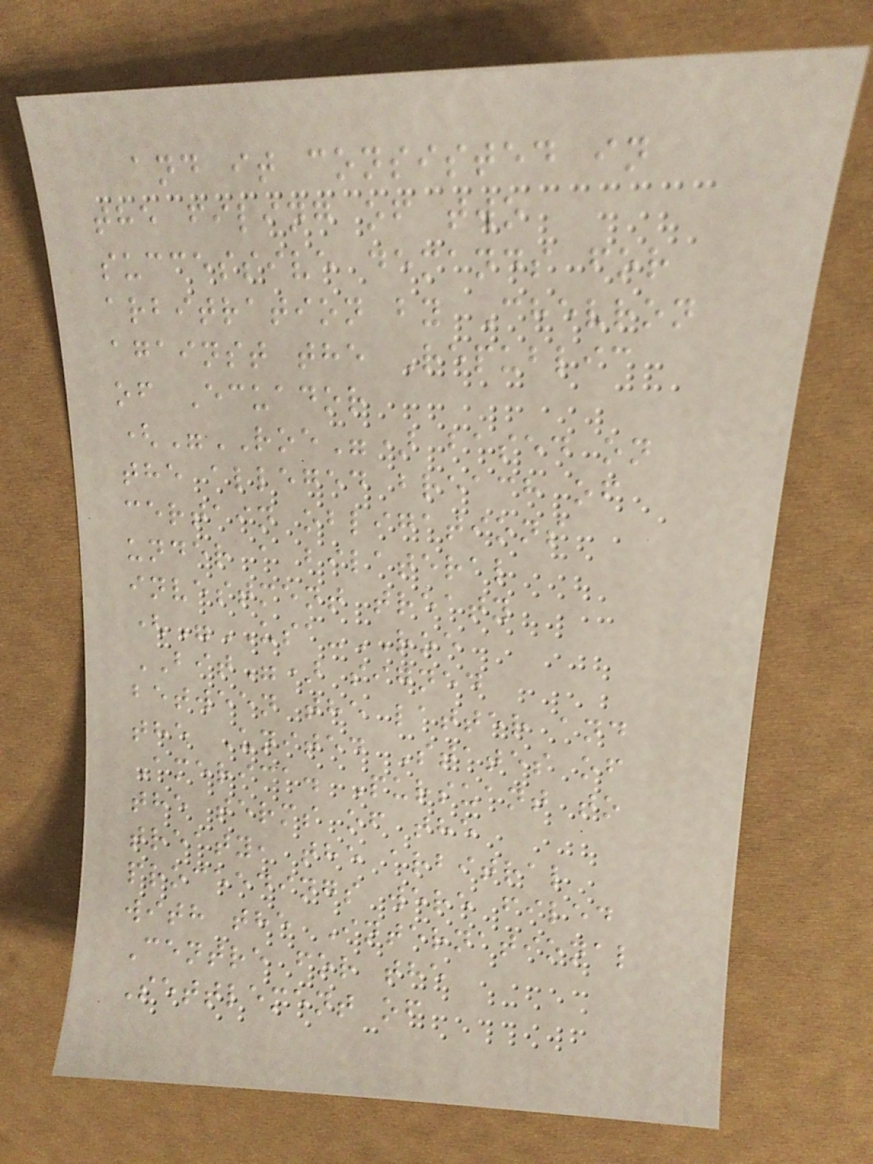and it consisted in
the filing of two
successive demands for
arbitration by Chevron
against the Republic
of Ecuador
("ROE") based on
the alleged breach of
certain obligations
under a bilateral
investment treaty
("USA-ROE
BIT") signed
between the latter and
the United States of
America. Pursuant to
the terms of the
treaty, the arbitral
proceedings were filed
with the International
Centre for the
Settlement of
